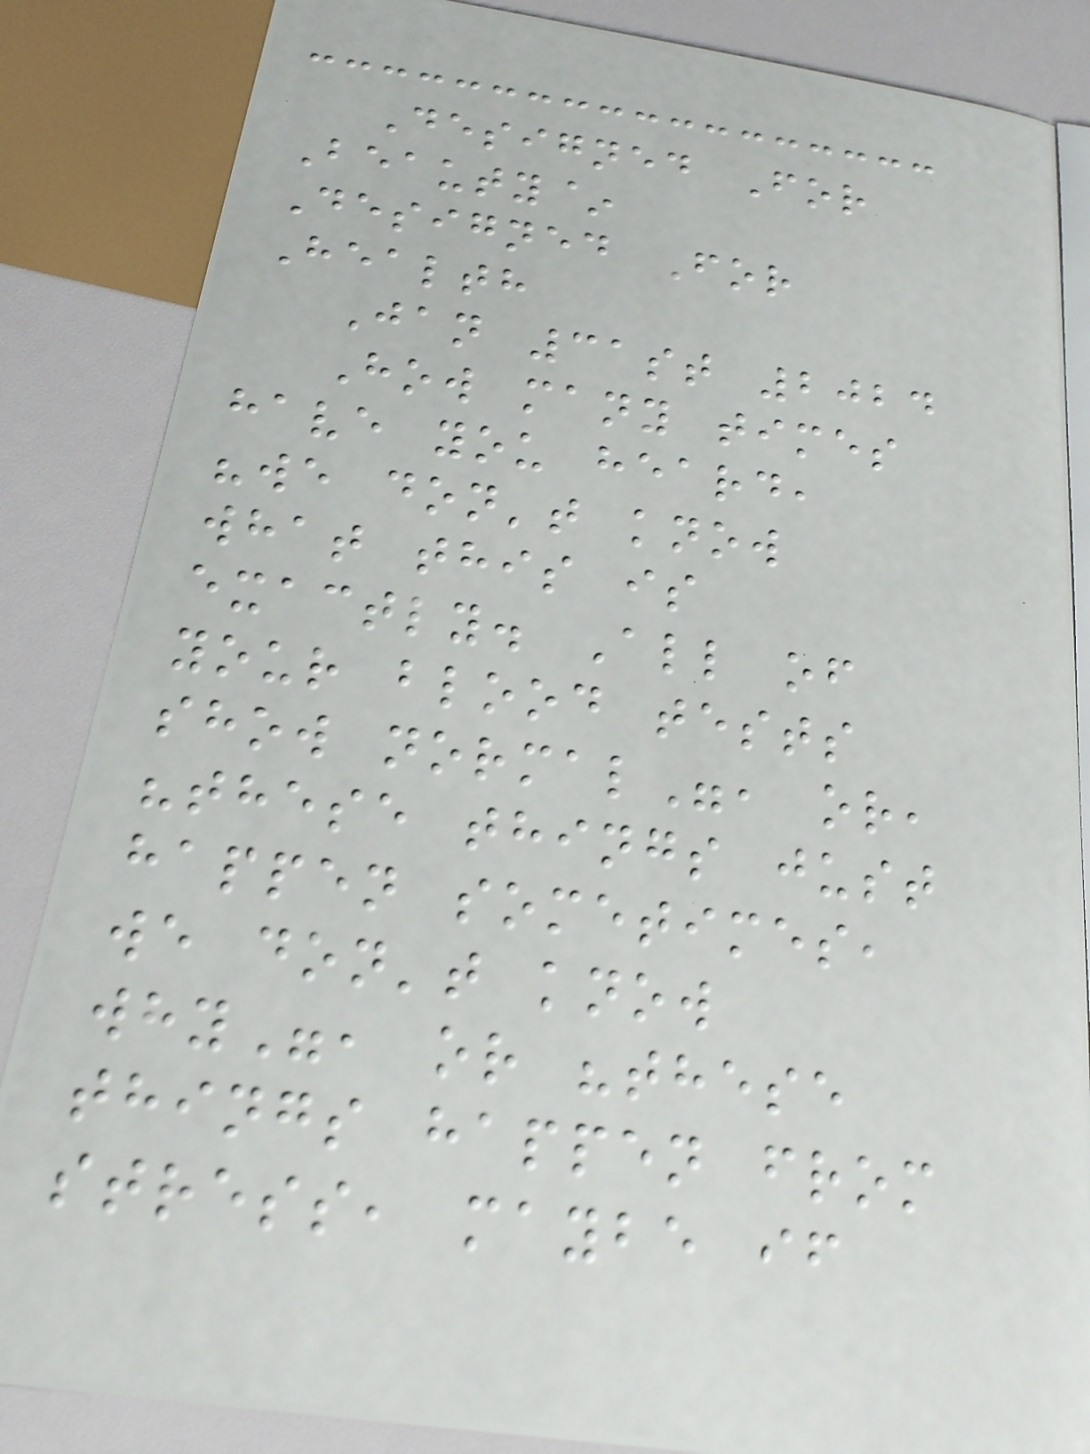Designed For
Beauty~
Designed For
Health
Jan 31st 2024
How many times
have you heard,
"we don't know
what this is
exactly. All of
your blood tests
show normal", or,
"these things just
happen sometimes,
we don't know
why", or "these
things happen from
stress, maybe if
